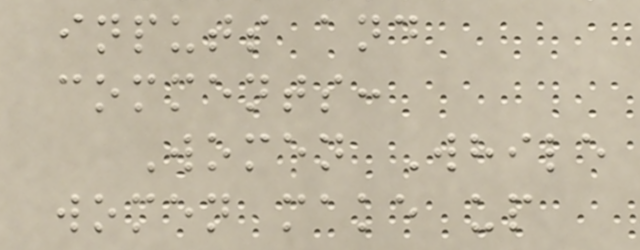inputs and
comments:
Women While
women make up
